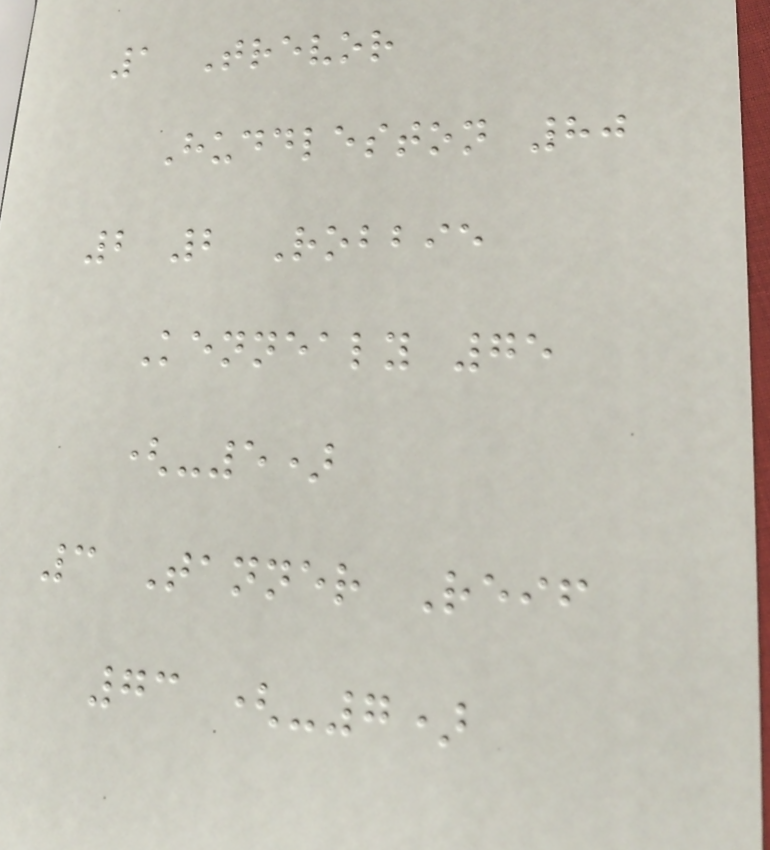1 Trevor
Huddleston 80
2 2 Robbie
Kennealy 75
(-5)
3 Tanner Reif
73 (-7)
